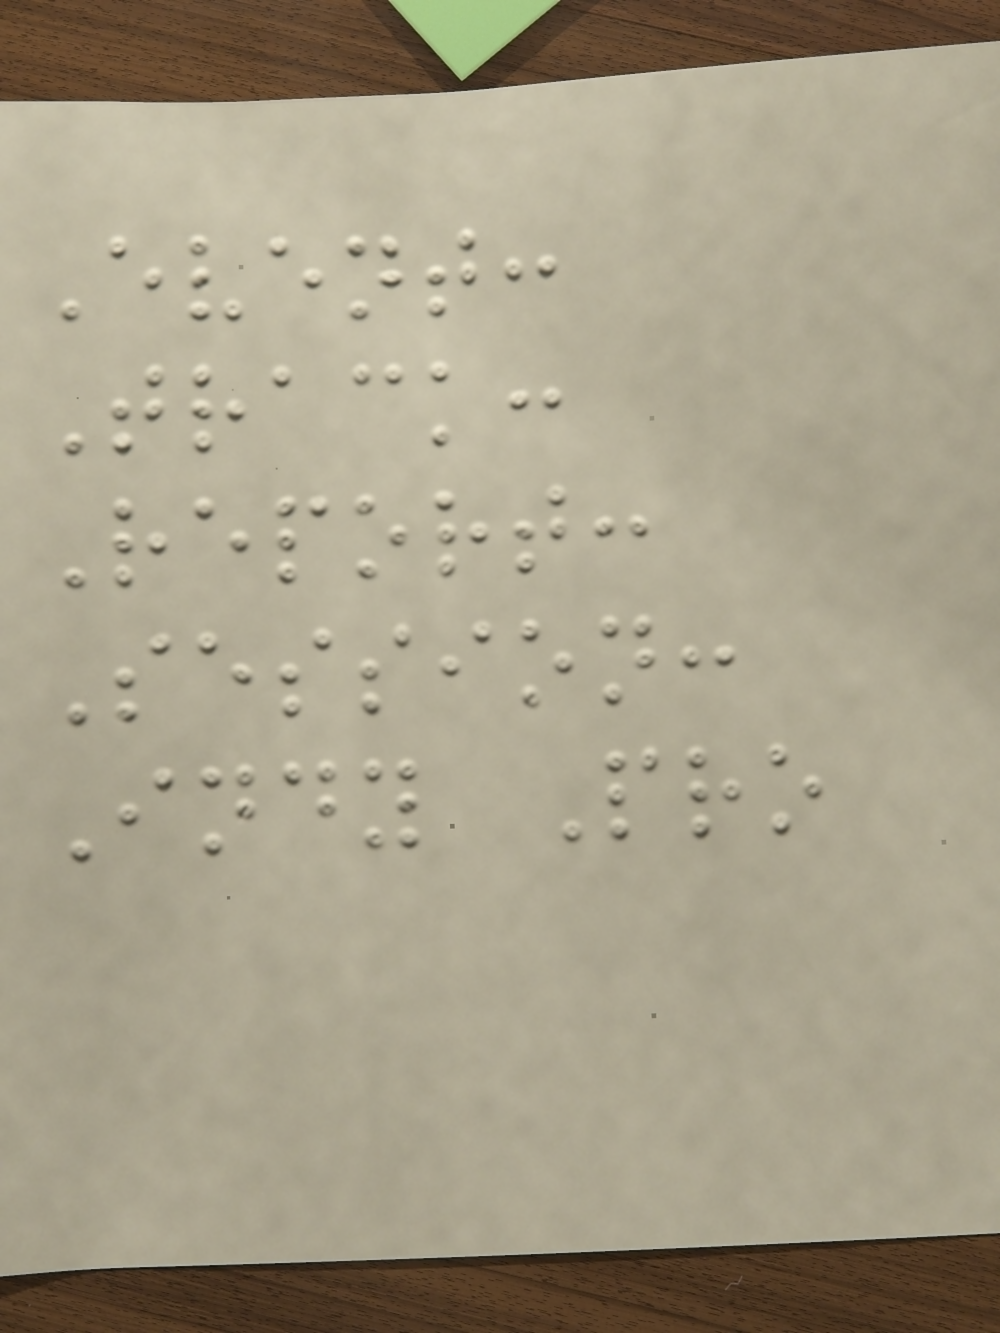Event:
Track:
Report:
Session:
Indy Pro
